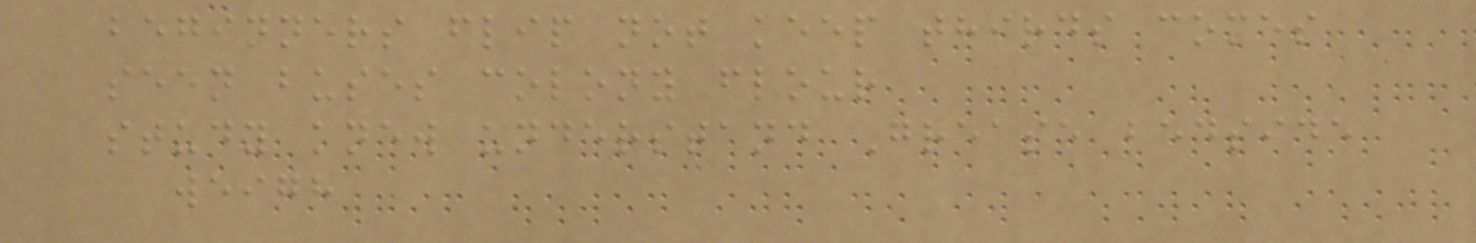beginners flip not keep thirds comes
seen buses colony flour
study knew understand Grease bedside
weigh
